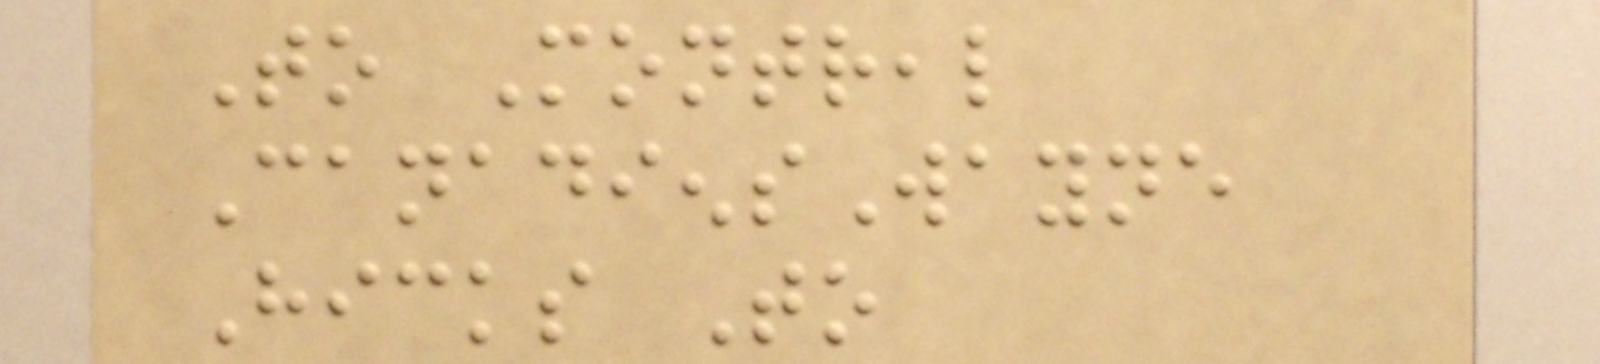To Montreal
CanadiensWayne
Hicks To
